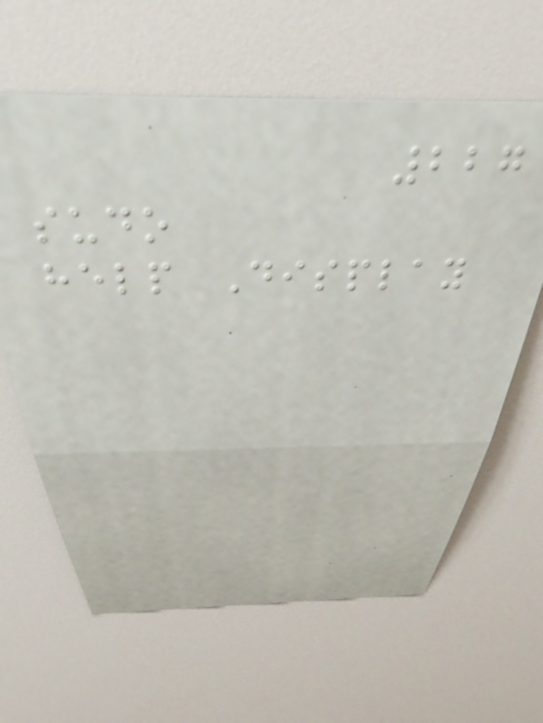227
sudo
help Display
